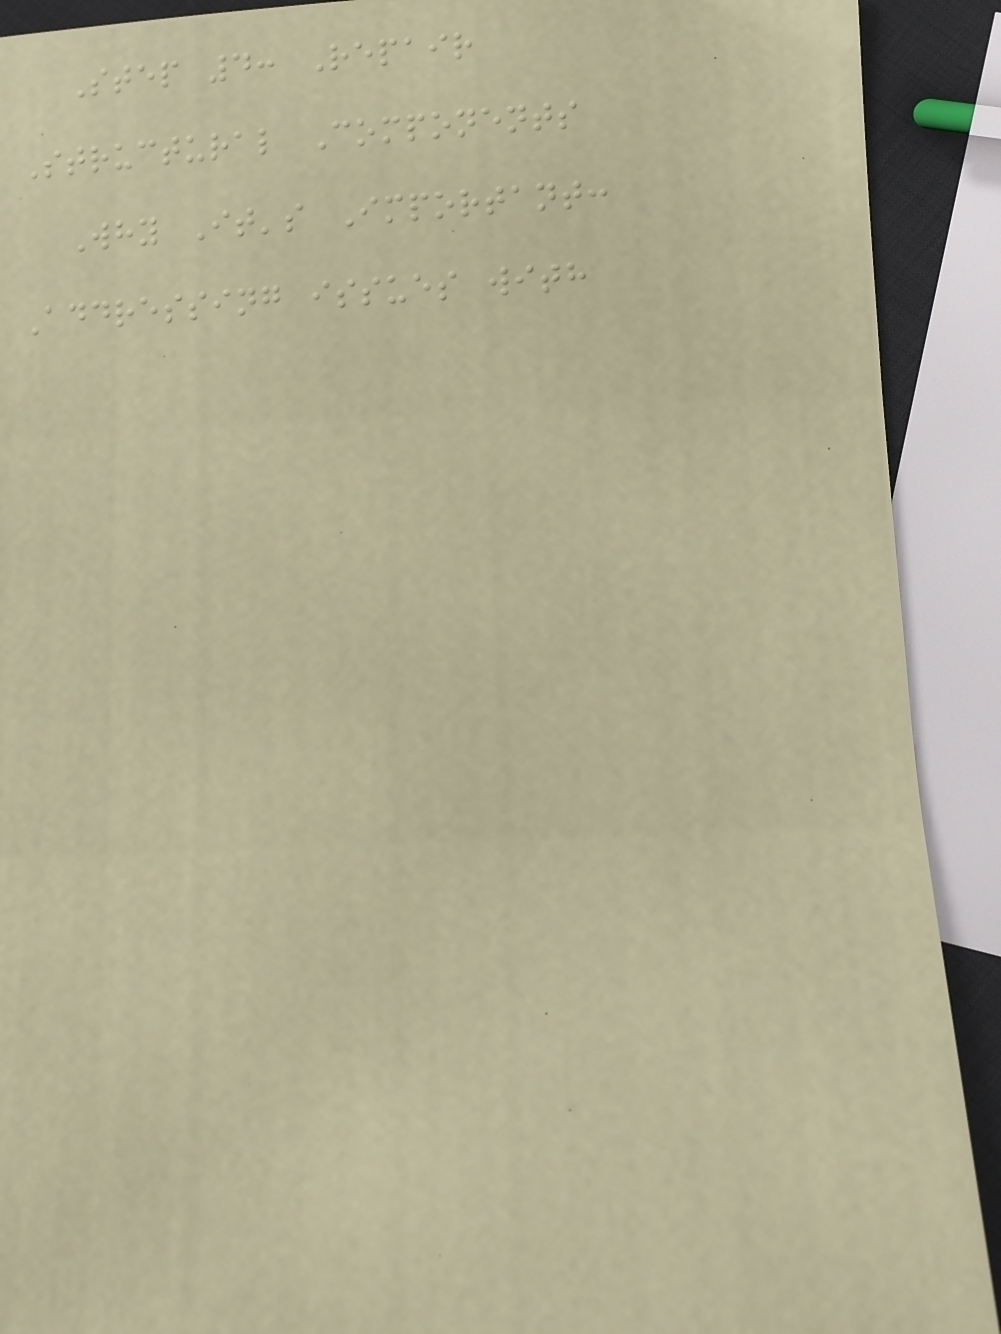Step 4: Repair
Structural Components
Why It's Important:
Addressing issues with
